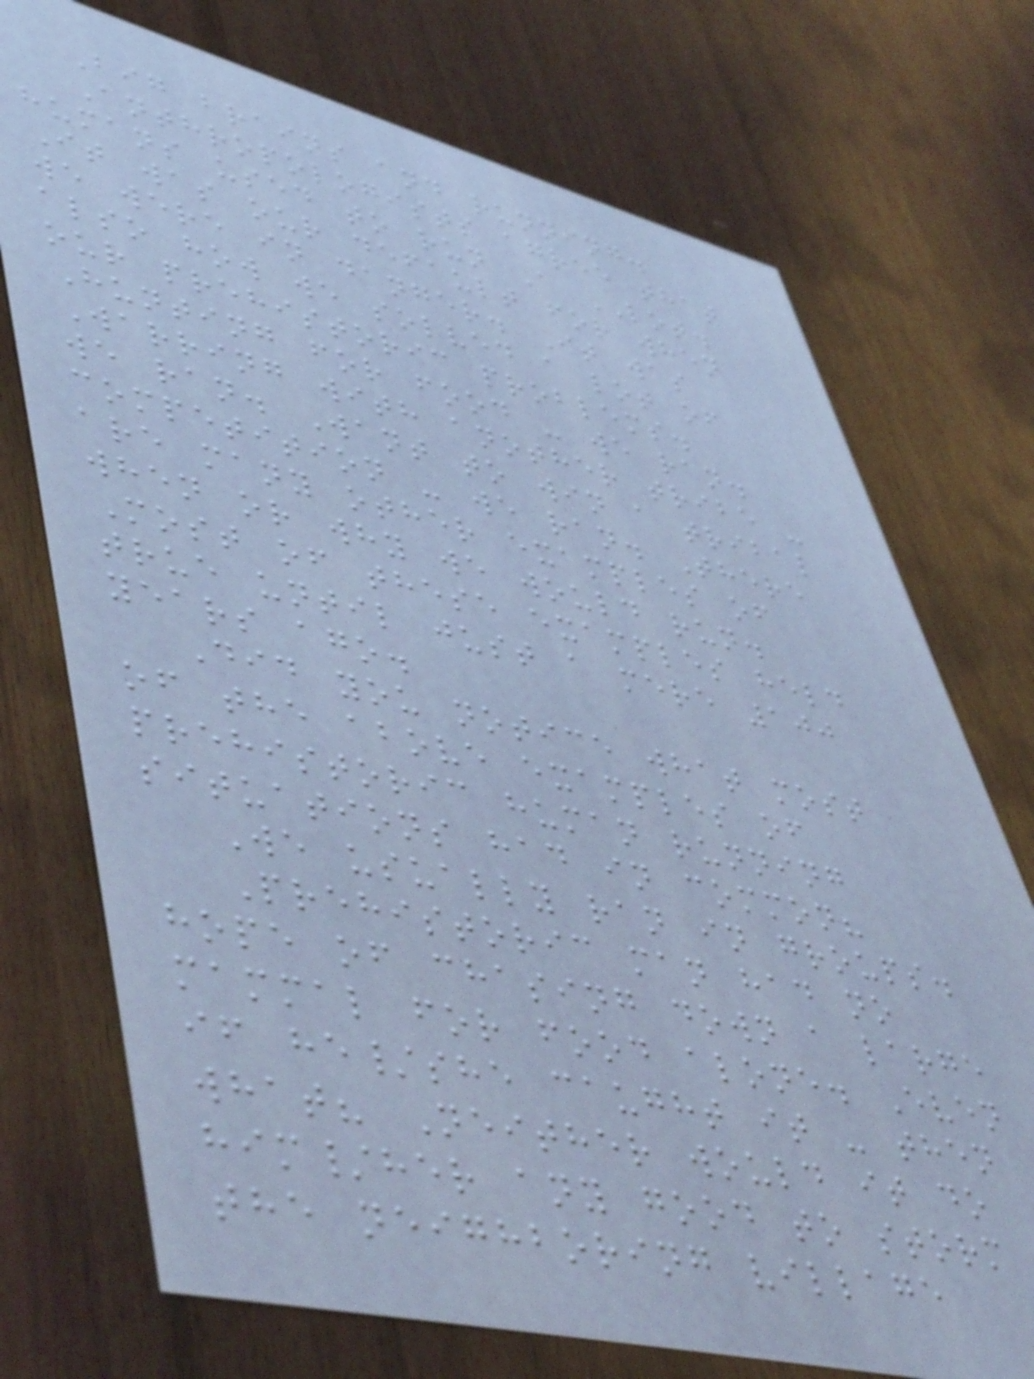Big brains and running.
Anthropologists agree that
humans used to run A LOT.
It was our default for when
we were in danger. It was
also how we solved a lot of
our prehistoric problems.
Hunting for food - we ran.
Warring with another tribe -
we ran. Want to win a tribal
competition - we ran. There
are many other examples of
when or why we would run.
Most of these examples held
true until just a mere 100
years ago.
Did you notice what most
of the above examples of
prehistoric human running
situations had in common?
We usually ran in groups.
Prehistoric man had no
hope of chasing down a large
mammal for food alone. Even
if he/she caught it - then
what? Neither would it do
him/her any good to storm
the neighboring village
